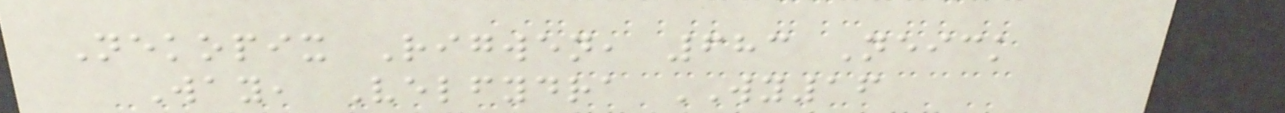Nekopix Rigwen, 683 Neick
Way, Velfydra WY16
